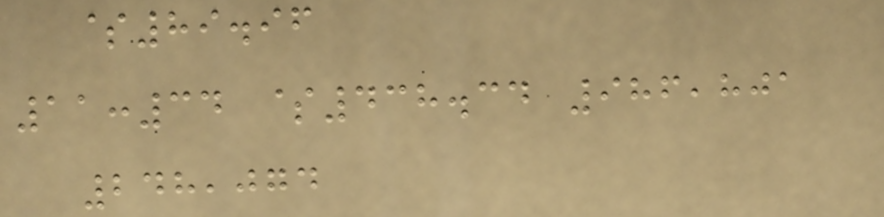$89.96
11:34 $438.34 986,801
248,074
